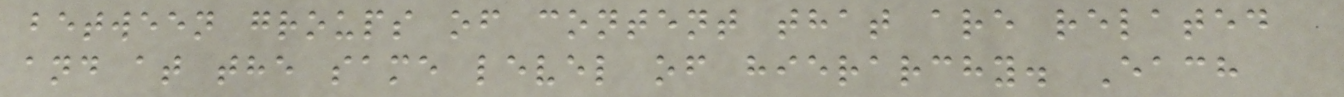between groups of content that are related
and at the same level of hierarchy. Each
